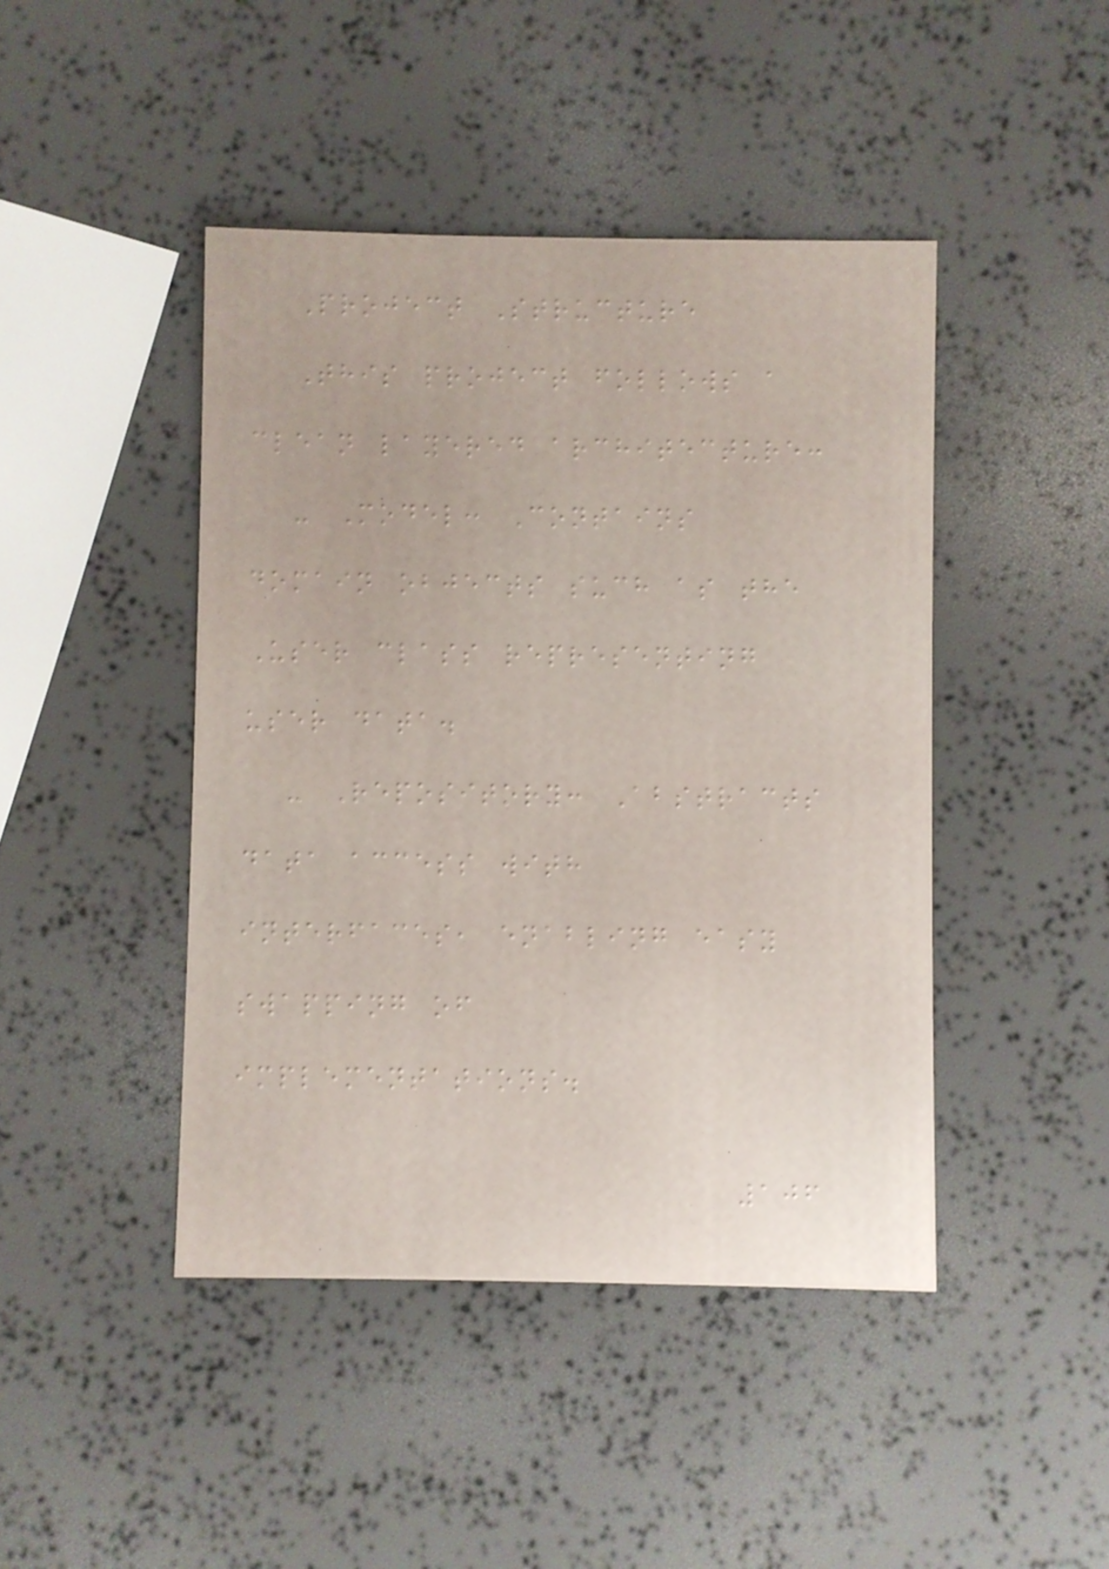Project Structure
This project follows a
clean layered architecture:
- Model: Contains
domain objects such as the
User class representing
user data.
- Repository: Abstracts
data access with
interfaces, enabling easy
swapping of
implementations.
106
